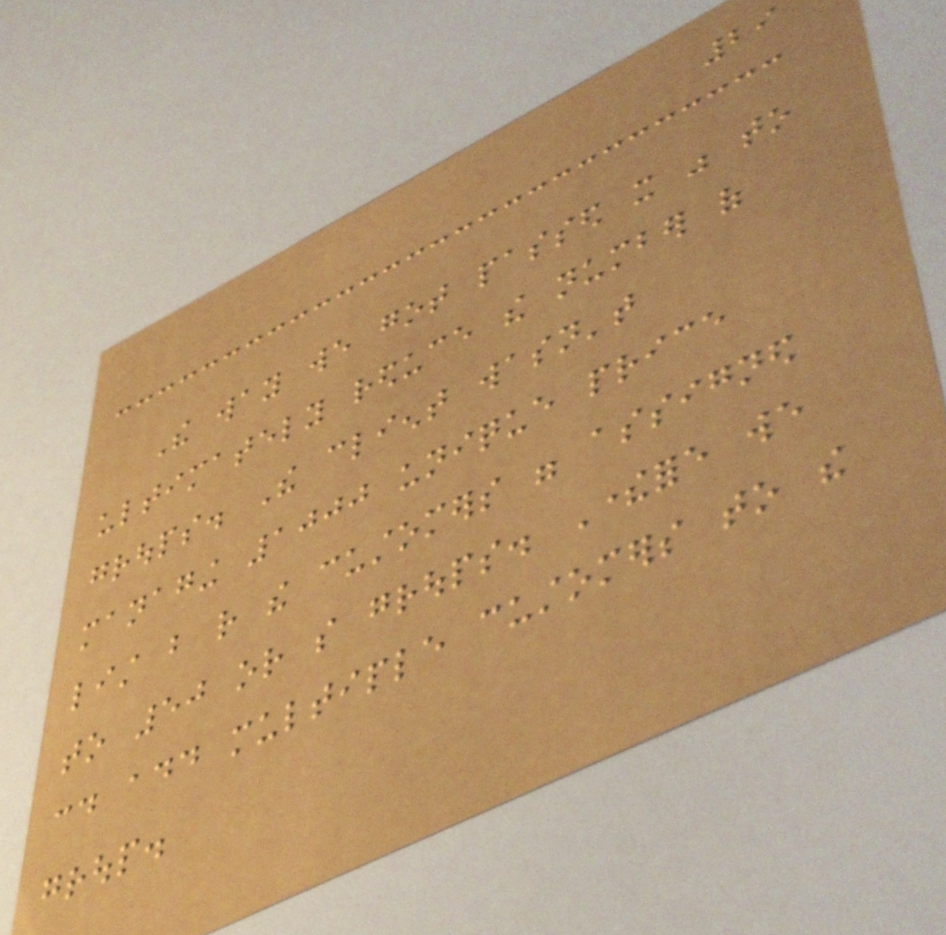29
The way we got passed it was to
ultimately reduce the number of
groups. The client wasn't
managing 1000 unique price
list but rather the customers were assigned
to 50 or so groups. Therefore we
could add multiple customers to the
group.
